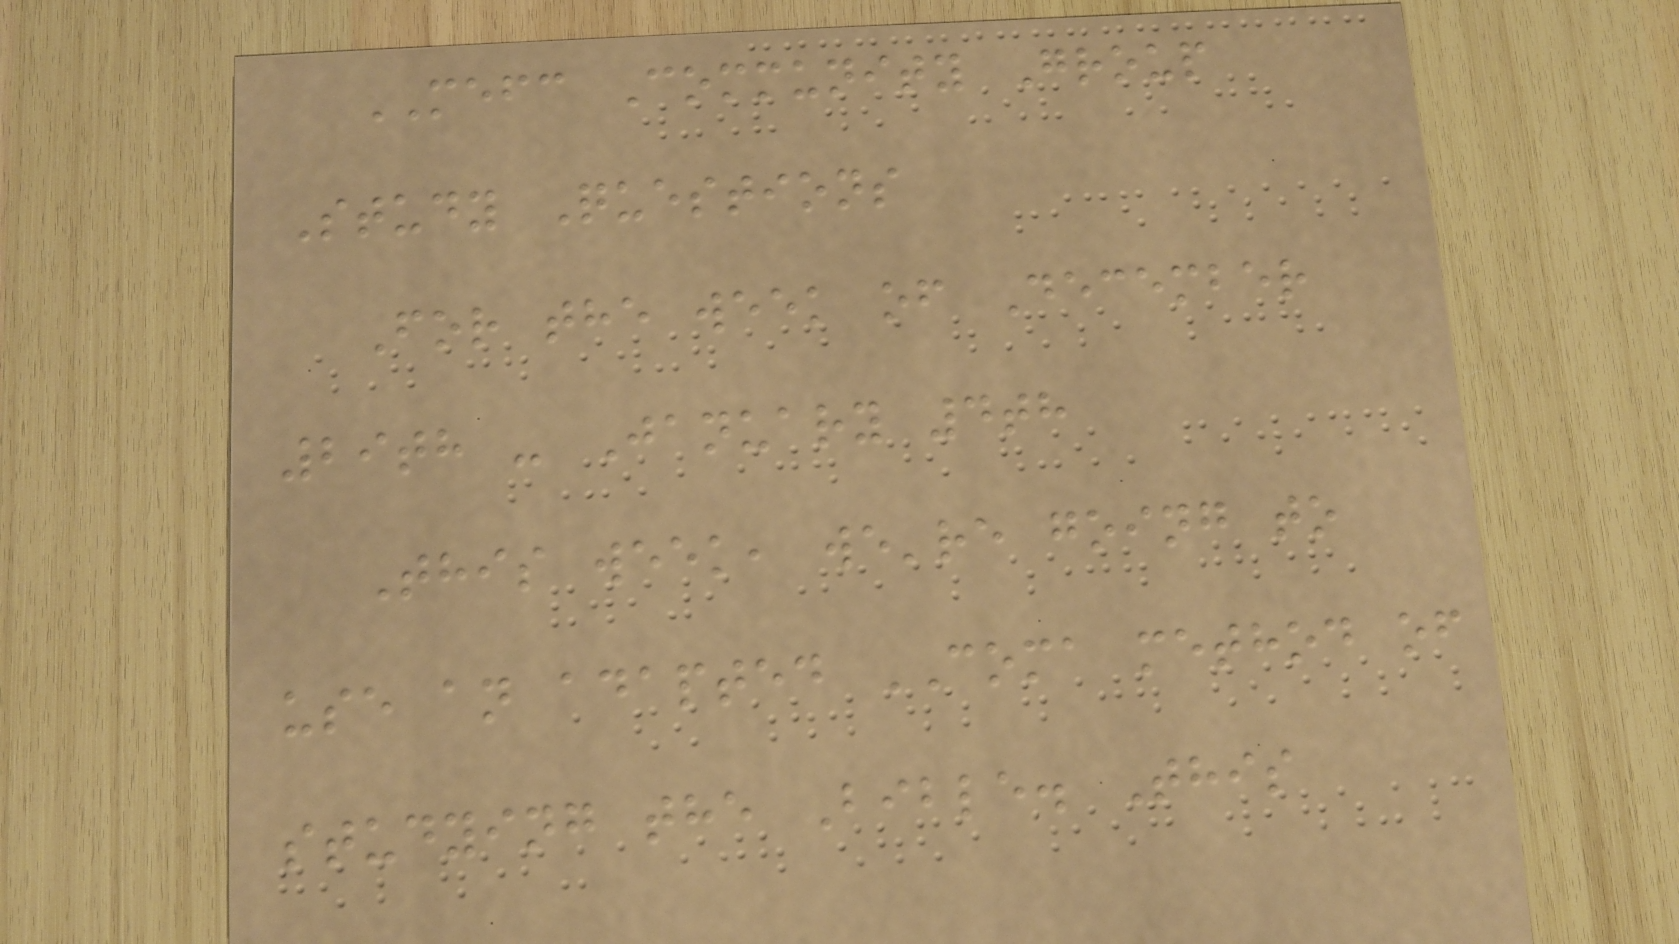MEFC Community Group
Study Questions
For the week of December
29th - January 4th
This week, we're going to
use an adapted COMA method of
studying the Bible. This
